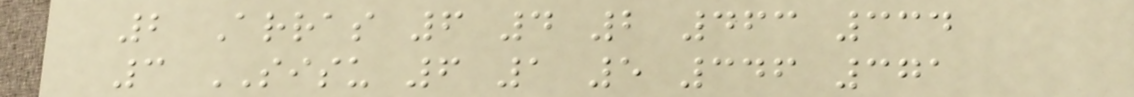2 Arras 6 4 2 463 334
3 SISU 6 1 5 346 371
